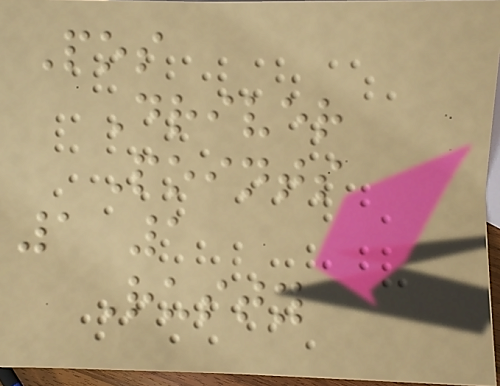Pos
Driver
Points
1 1
Rusty
